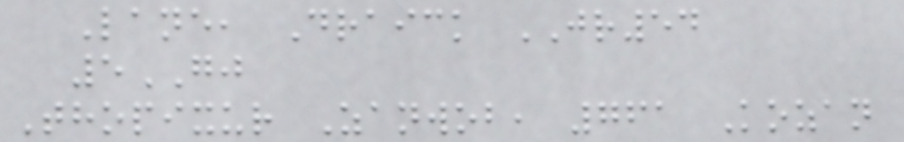Lane, Draick JR54
5GJ
Thopixur Zanwob, 761 Kozan
